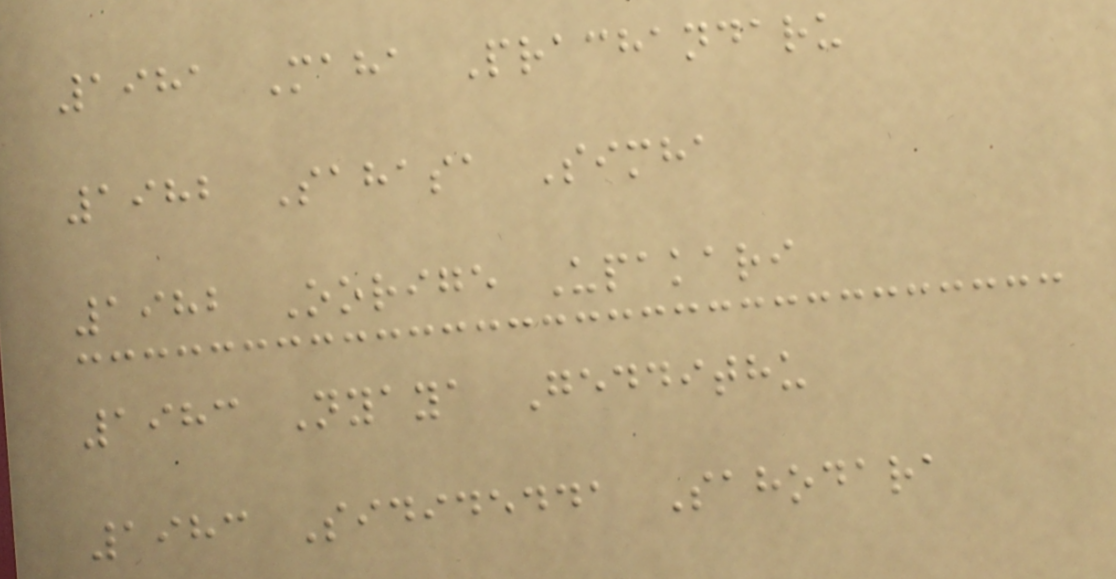1981 Maha Prachandaru
1982 Sahasa Simha
1982 Oorige Upakari
1983 Nyaya Geddithu
1983 Sididedda Sahodara
